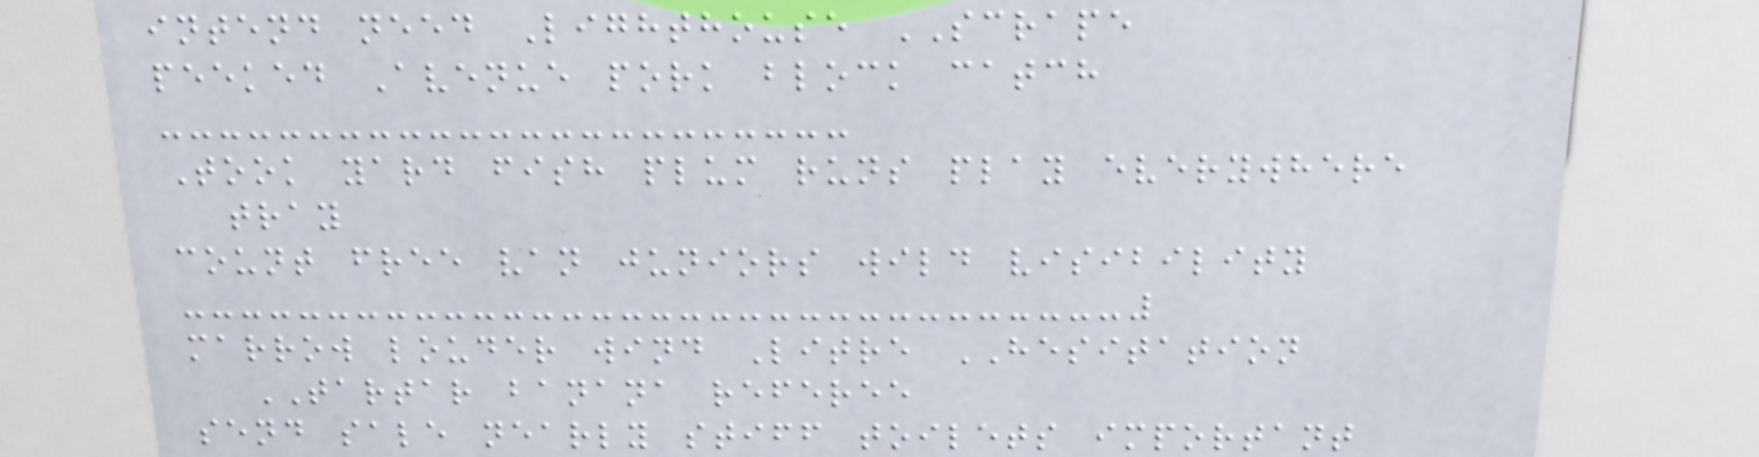intend need Lighthouse SCRAPE
peeked Avenue pork block catch
Took yard fish plum runs play everywhere
tray
count free van juniors wild visibility
marrow louder wind Litre HESITATION
TARTAR banana referee
send sale nearly stiff toilets important
